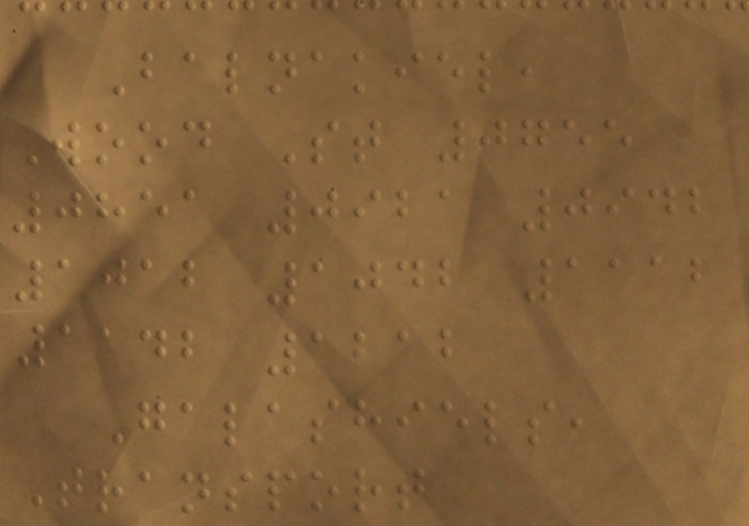Balnakiel,
Wood St 0755
0851 0921 0942
1012 1042 1112
1142 1212
Galashiels,
Transport
